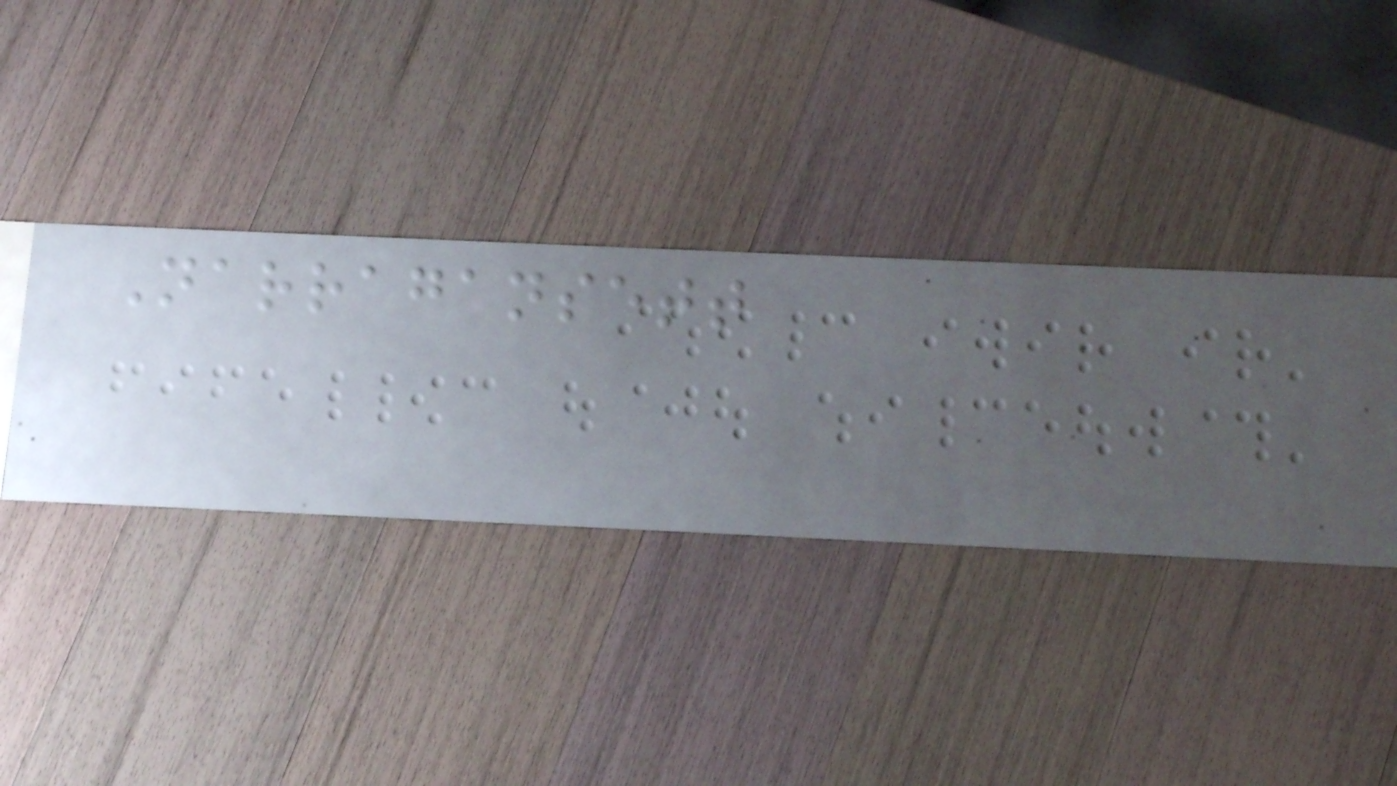Narragansett
